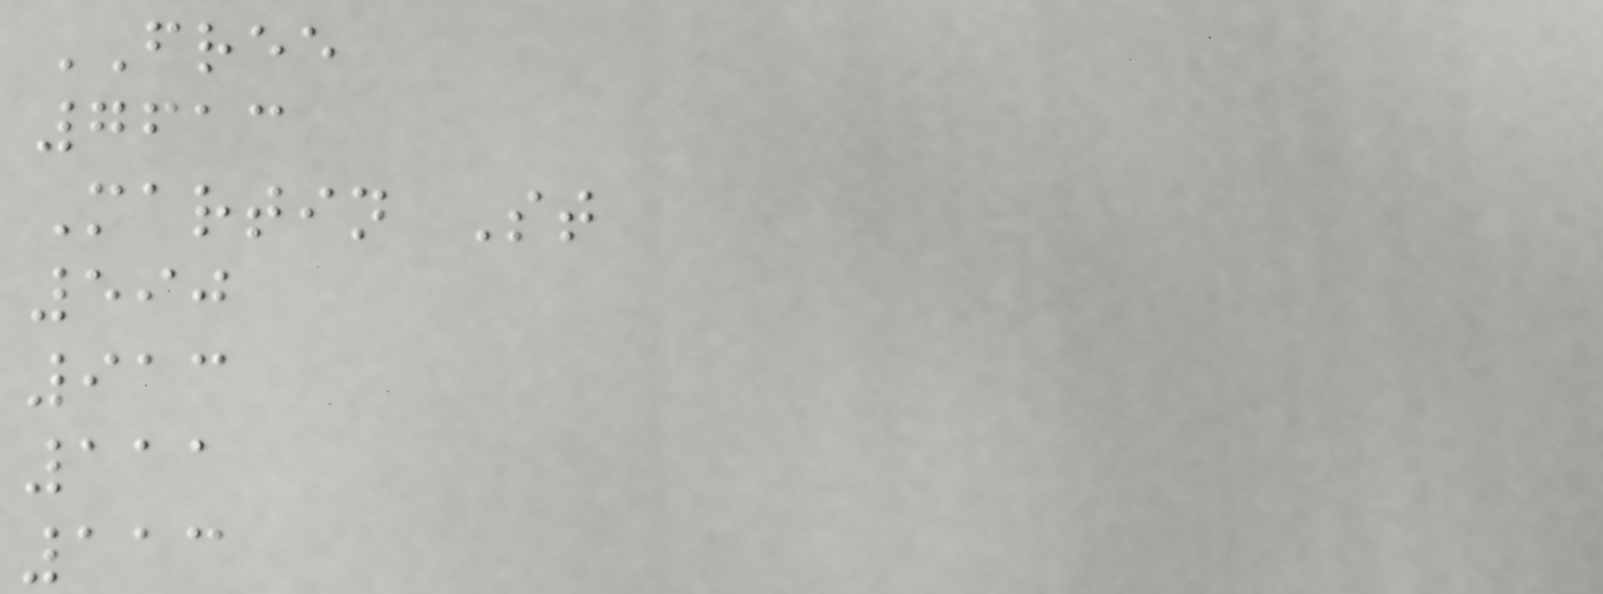FREE
7613
Martin St
590
913
111
113
